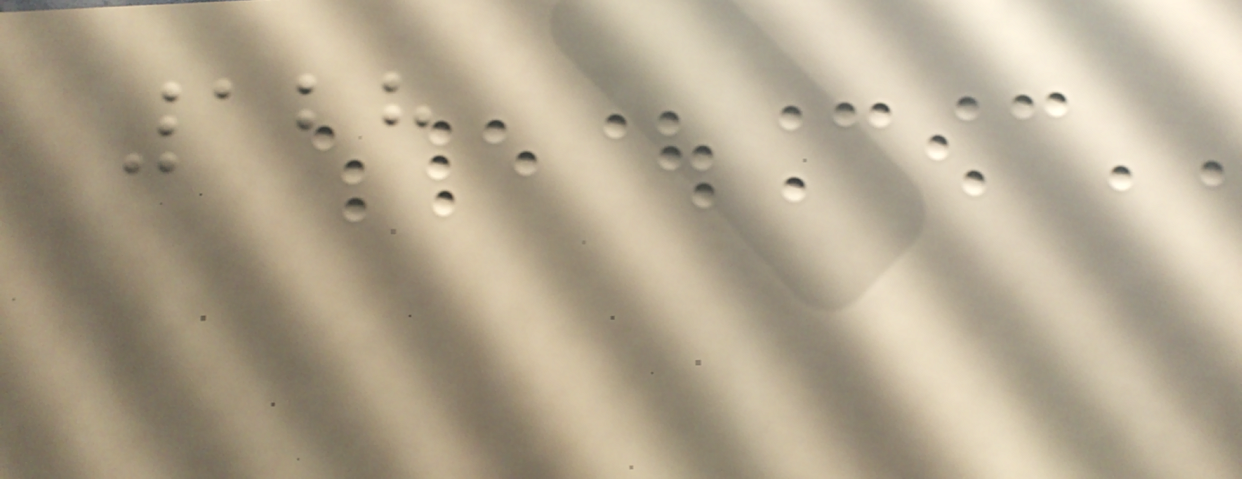128
